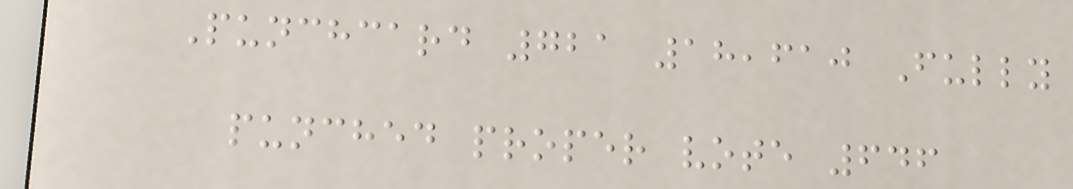Punchcard 721 18,610 Fully
punched proper vote 646
